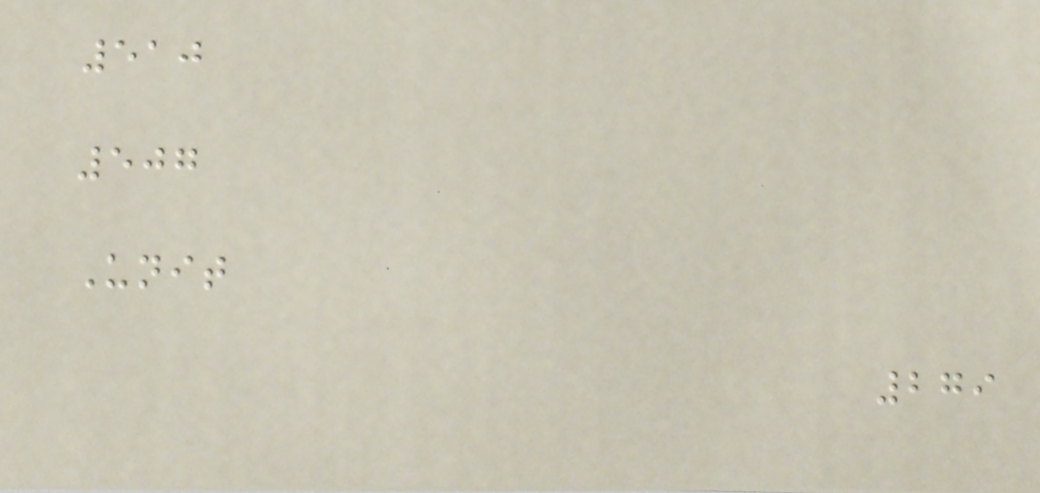510
507
Unit
279
